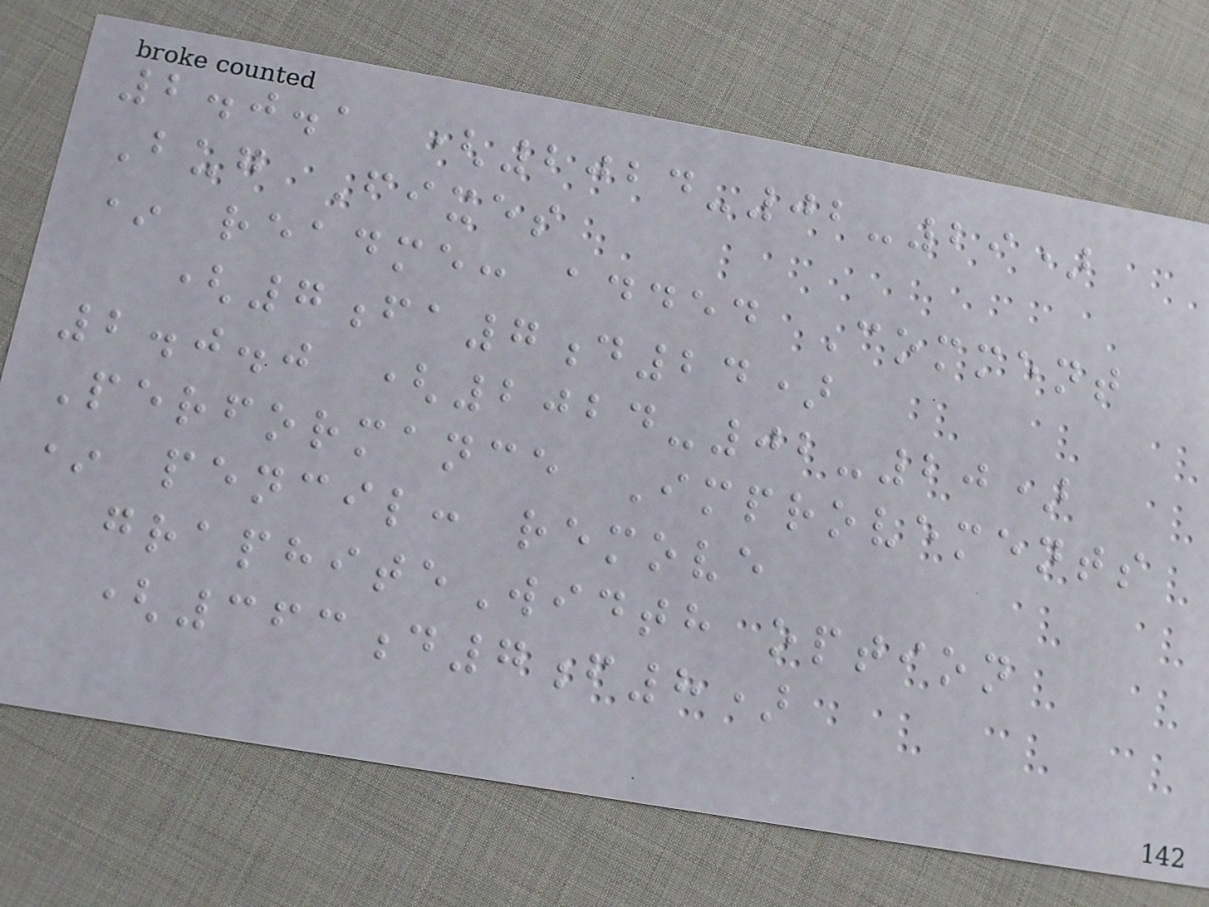2.0.1 (2024-02-29)
Bug Fixes
* readme: added Comment
(7fa7d24)
2.0.0 (2024-02-20)
Performance Improvements
* pencil: remove
graphiteWidth option
(363d7f8)
